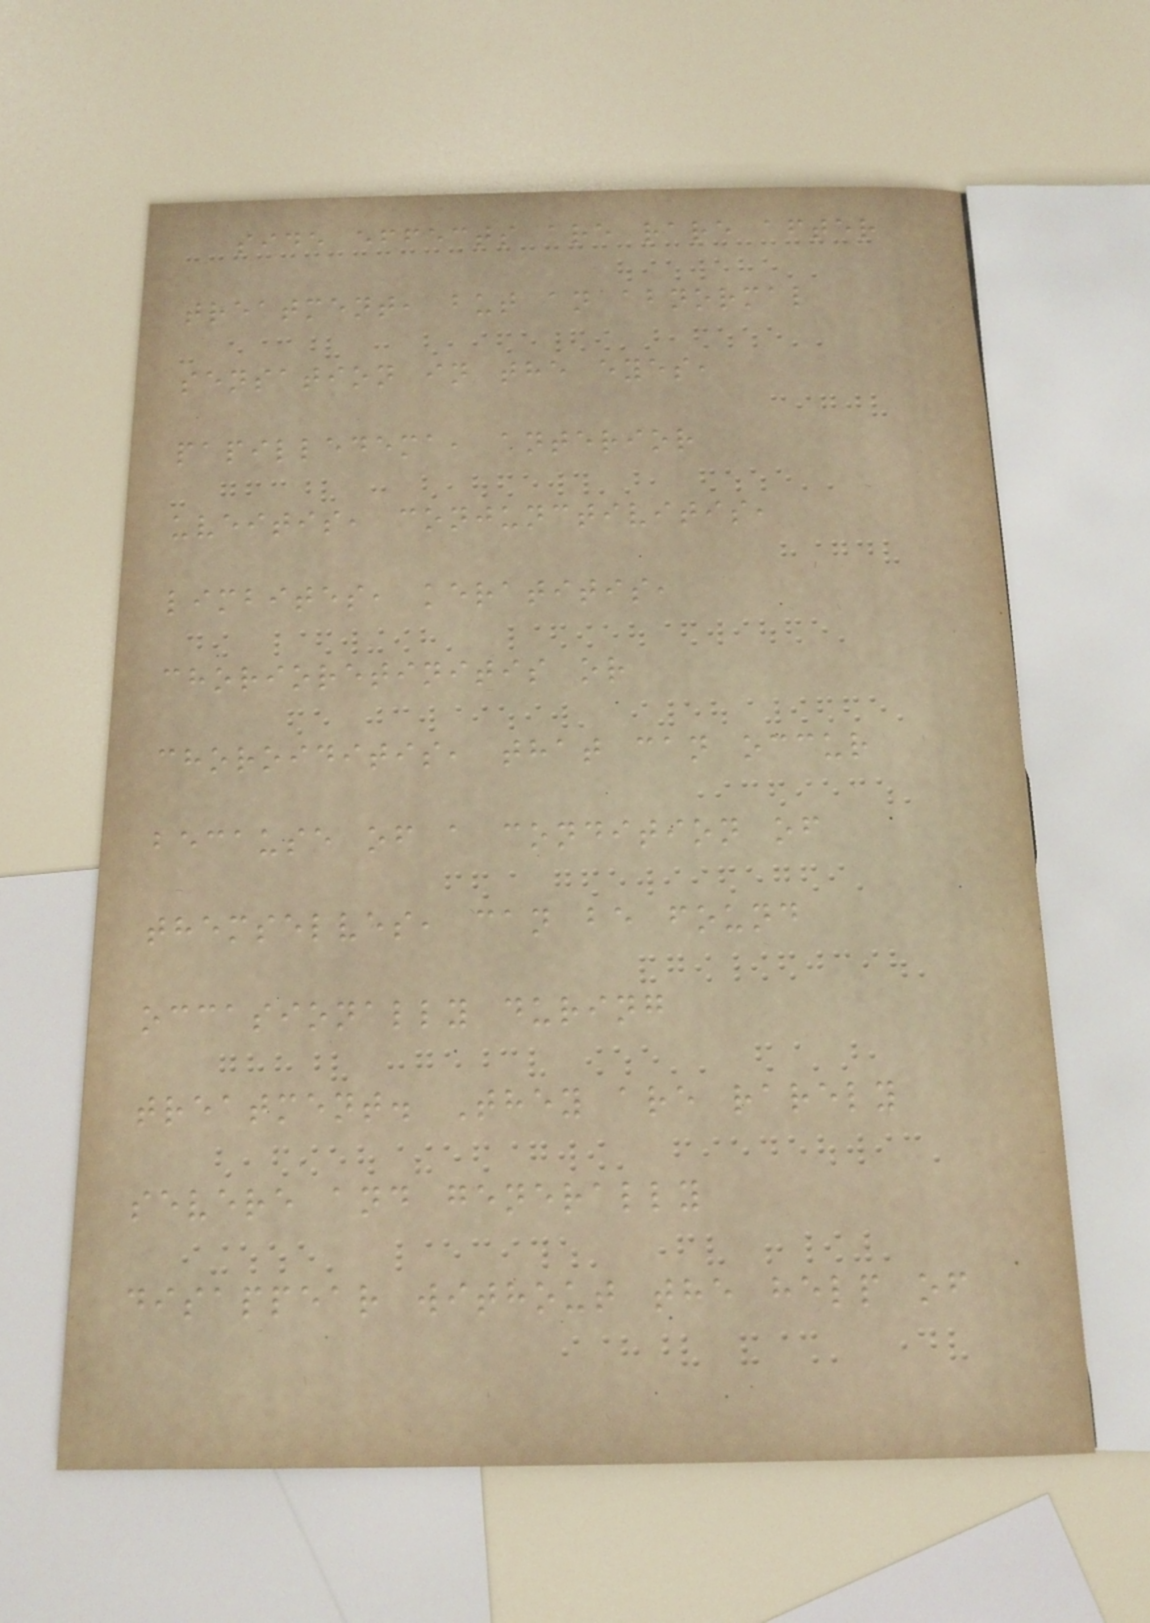side effects are rare after
treatment, but an abnormal
sensation in the eyes,
papilledema, anterior
uveitis, conjunctivitis,
limbites, keratitis,
chorioretinitis or
choroiditis, that can occur
because of a condition of
themselves, can be found
occasionally during
treatment. They are rarely
severe and generally
disappear without the help of
